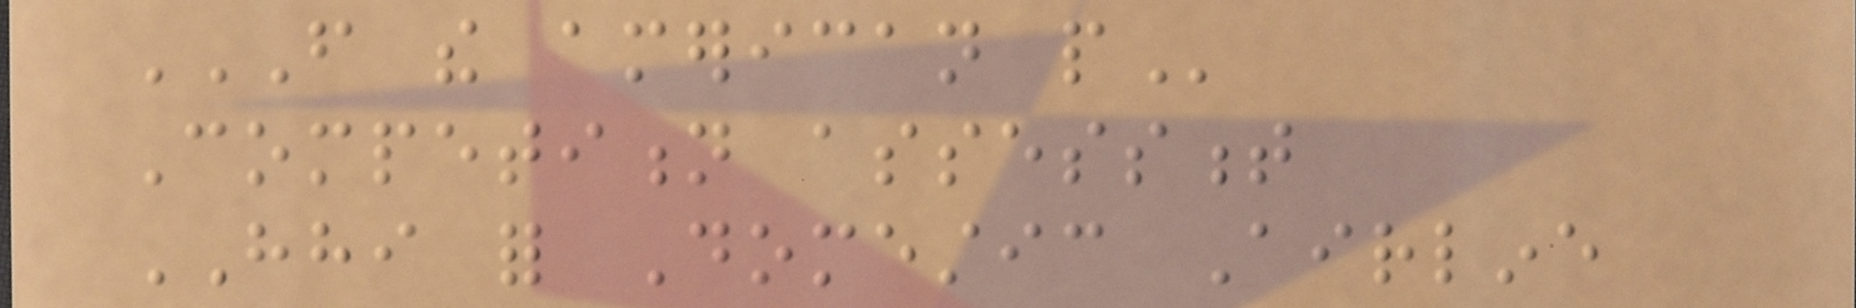FROM THE AMERICAN PEOPLE
Competition assessment
HHI for Domestic Airline
